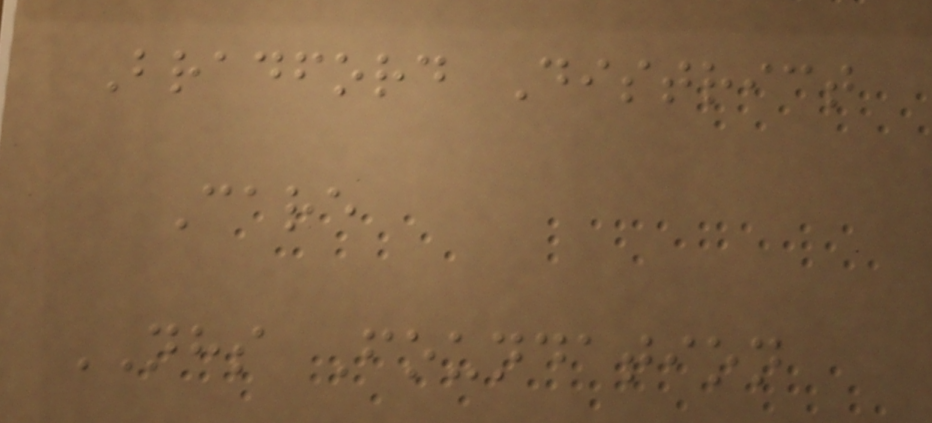Bradford District
Care
NHS Foundation
